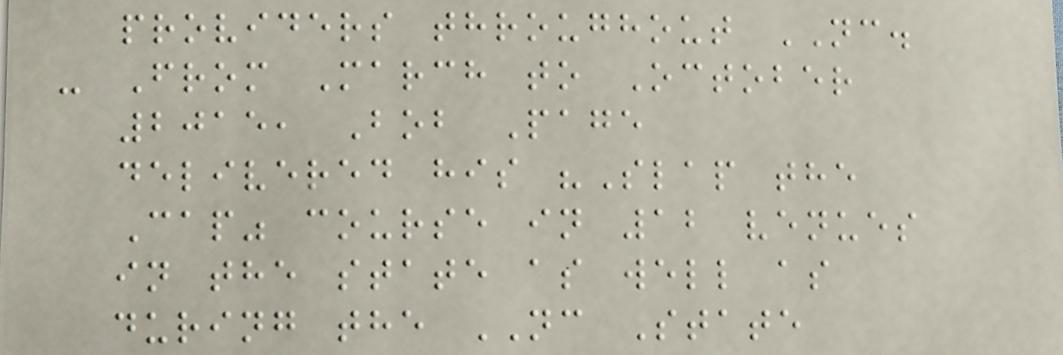providers throughout NC.
- From March to October
2015, Bob Page
delivered his "Slap the
Cap" course in 12 venues
in the state as well as
during the NC State
